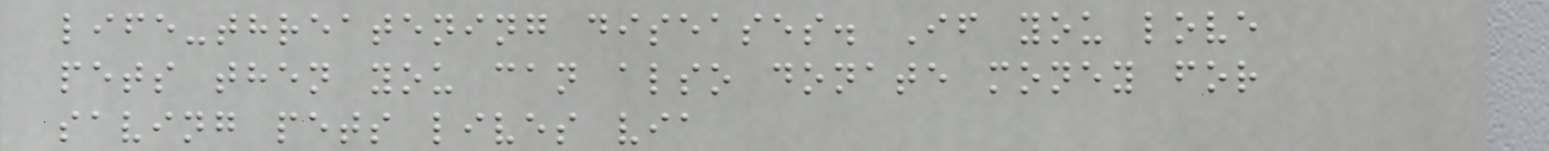life-threatening diseases. If you love
pets then you can also donate money for
saving pets lives via
